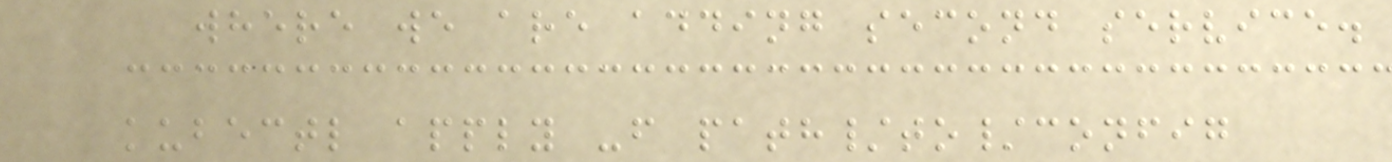where we are adding second service.
kubectl apply -f path/to/config
